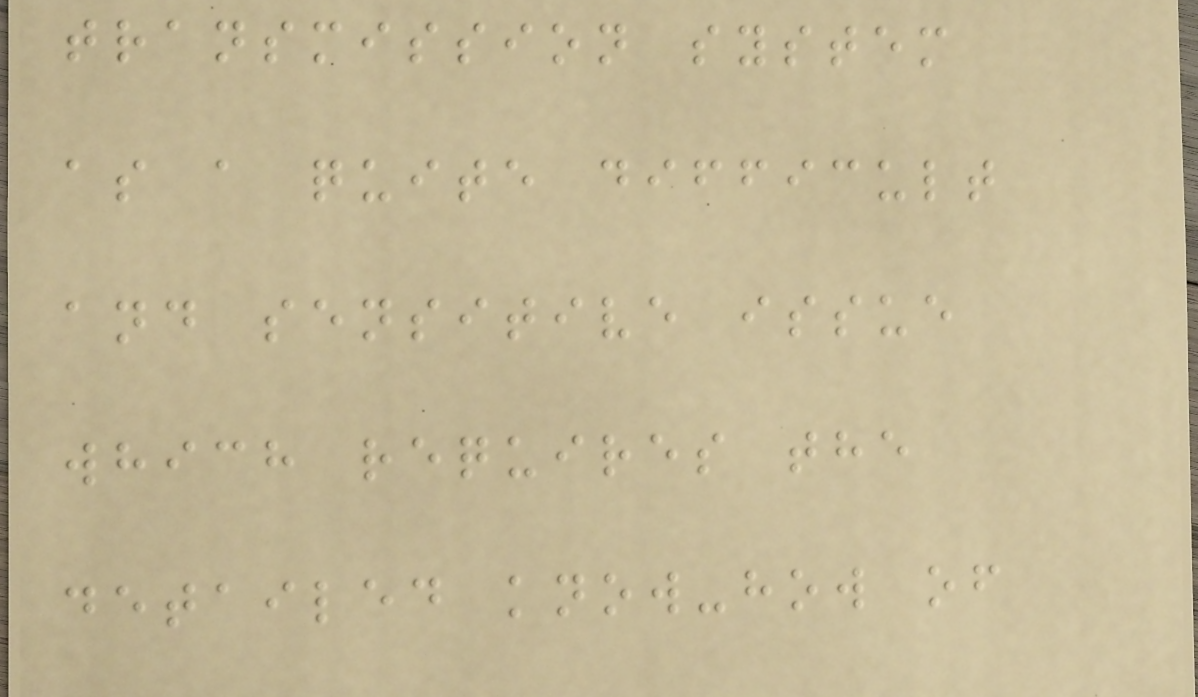transmission system
as a quite difficult
and sensitive issue
which requires the
detailed know-how of
